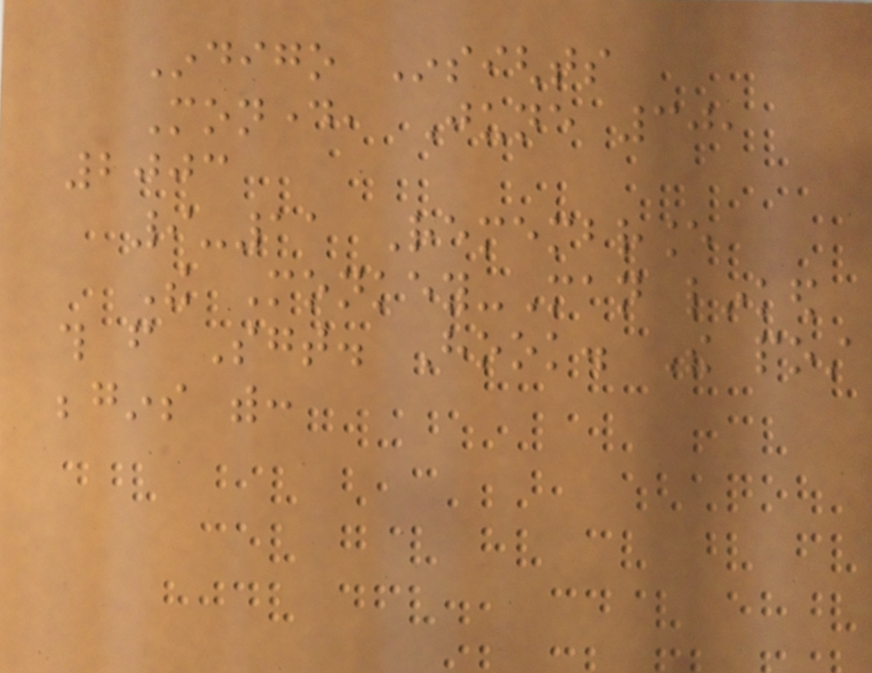Indigo Insights
Monday, June 30,
2003
9-11 Remembrance
The Monkey-Man linked
this from Sgt. Hook. The post
begins with:
